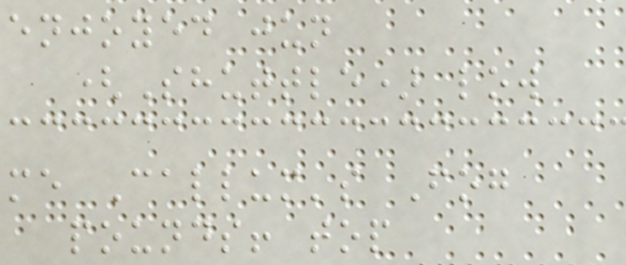enjoyed jun
(Shuttle) low
me Callum's Fog
pounds! top
